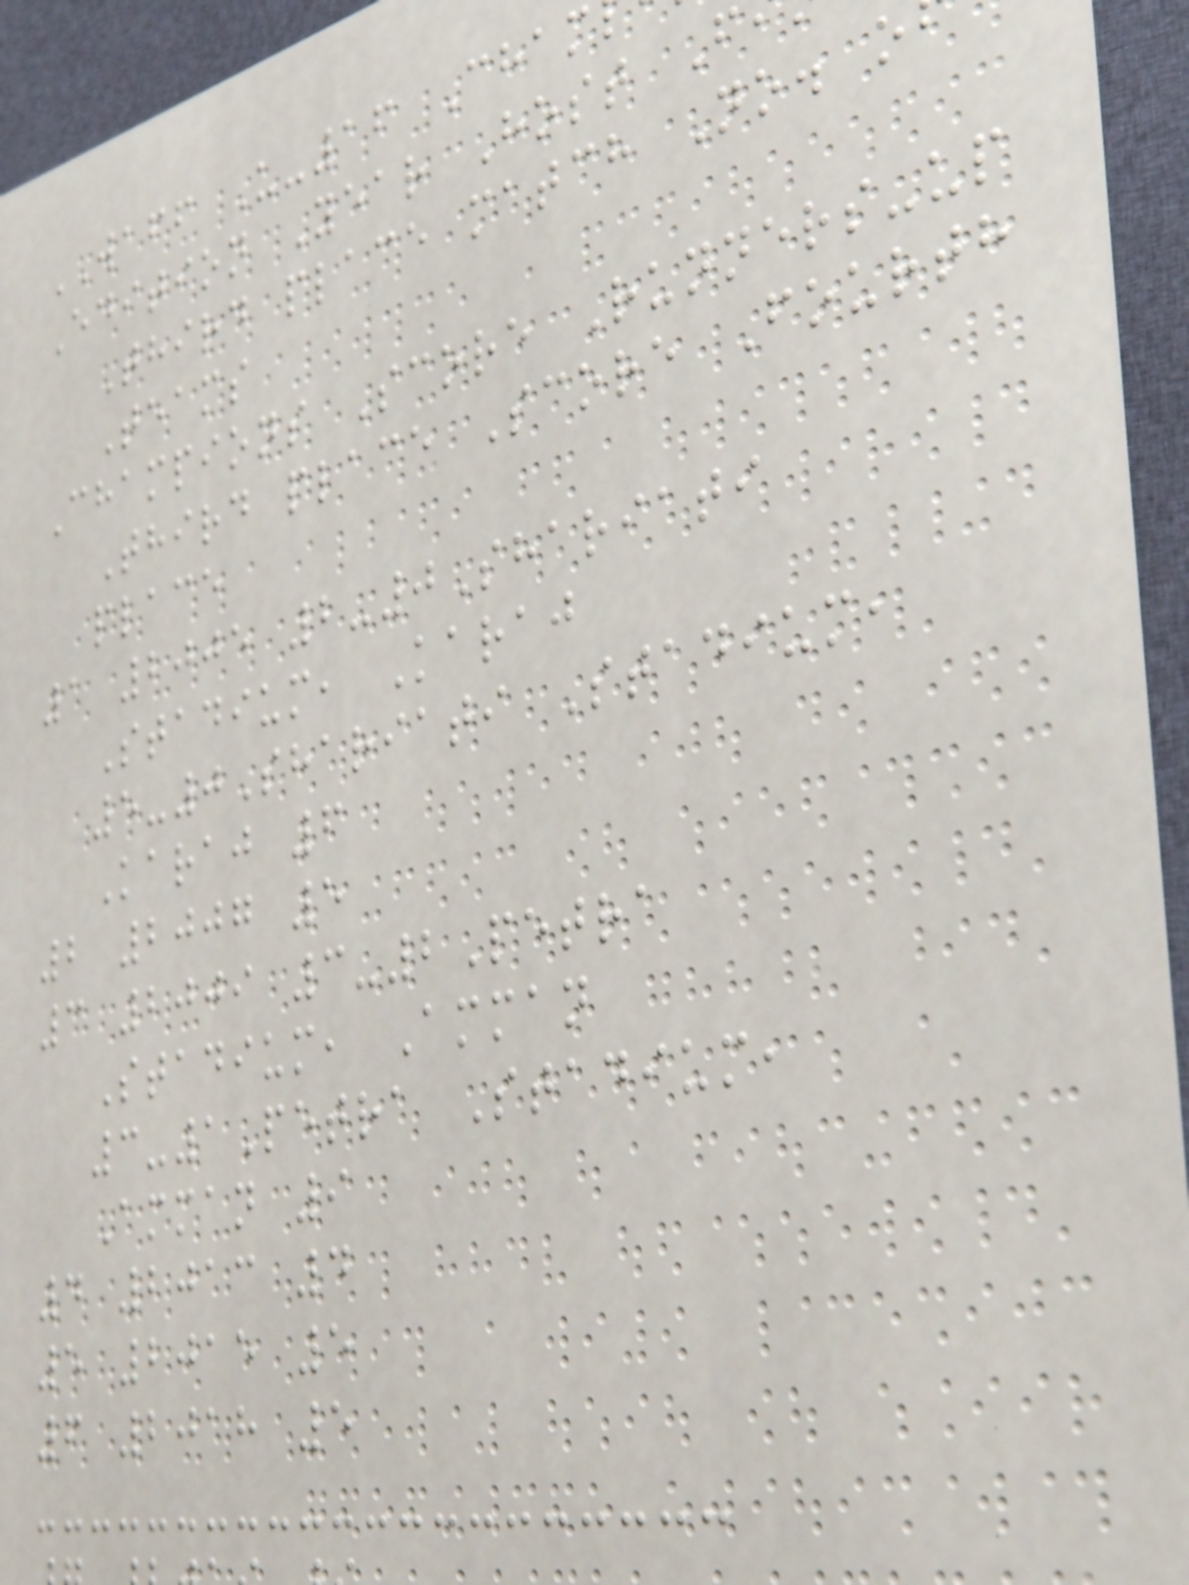WAFF U-16 Cham
Edition Year Host F
Third place match No. o
Teams
Champions Score Runners-up
Third place Score Fourth
place
1 2005 2-0Shariati
Stadium, Karaj
5-0Shariati Stadium,
Karaj 6
2 2007 5
3 2009 3-2Petra
Stadium, Amman
3-1Petra Stadium,
Amman 9
4 2013 4
5 2015 5
6 2018 5
